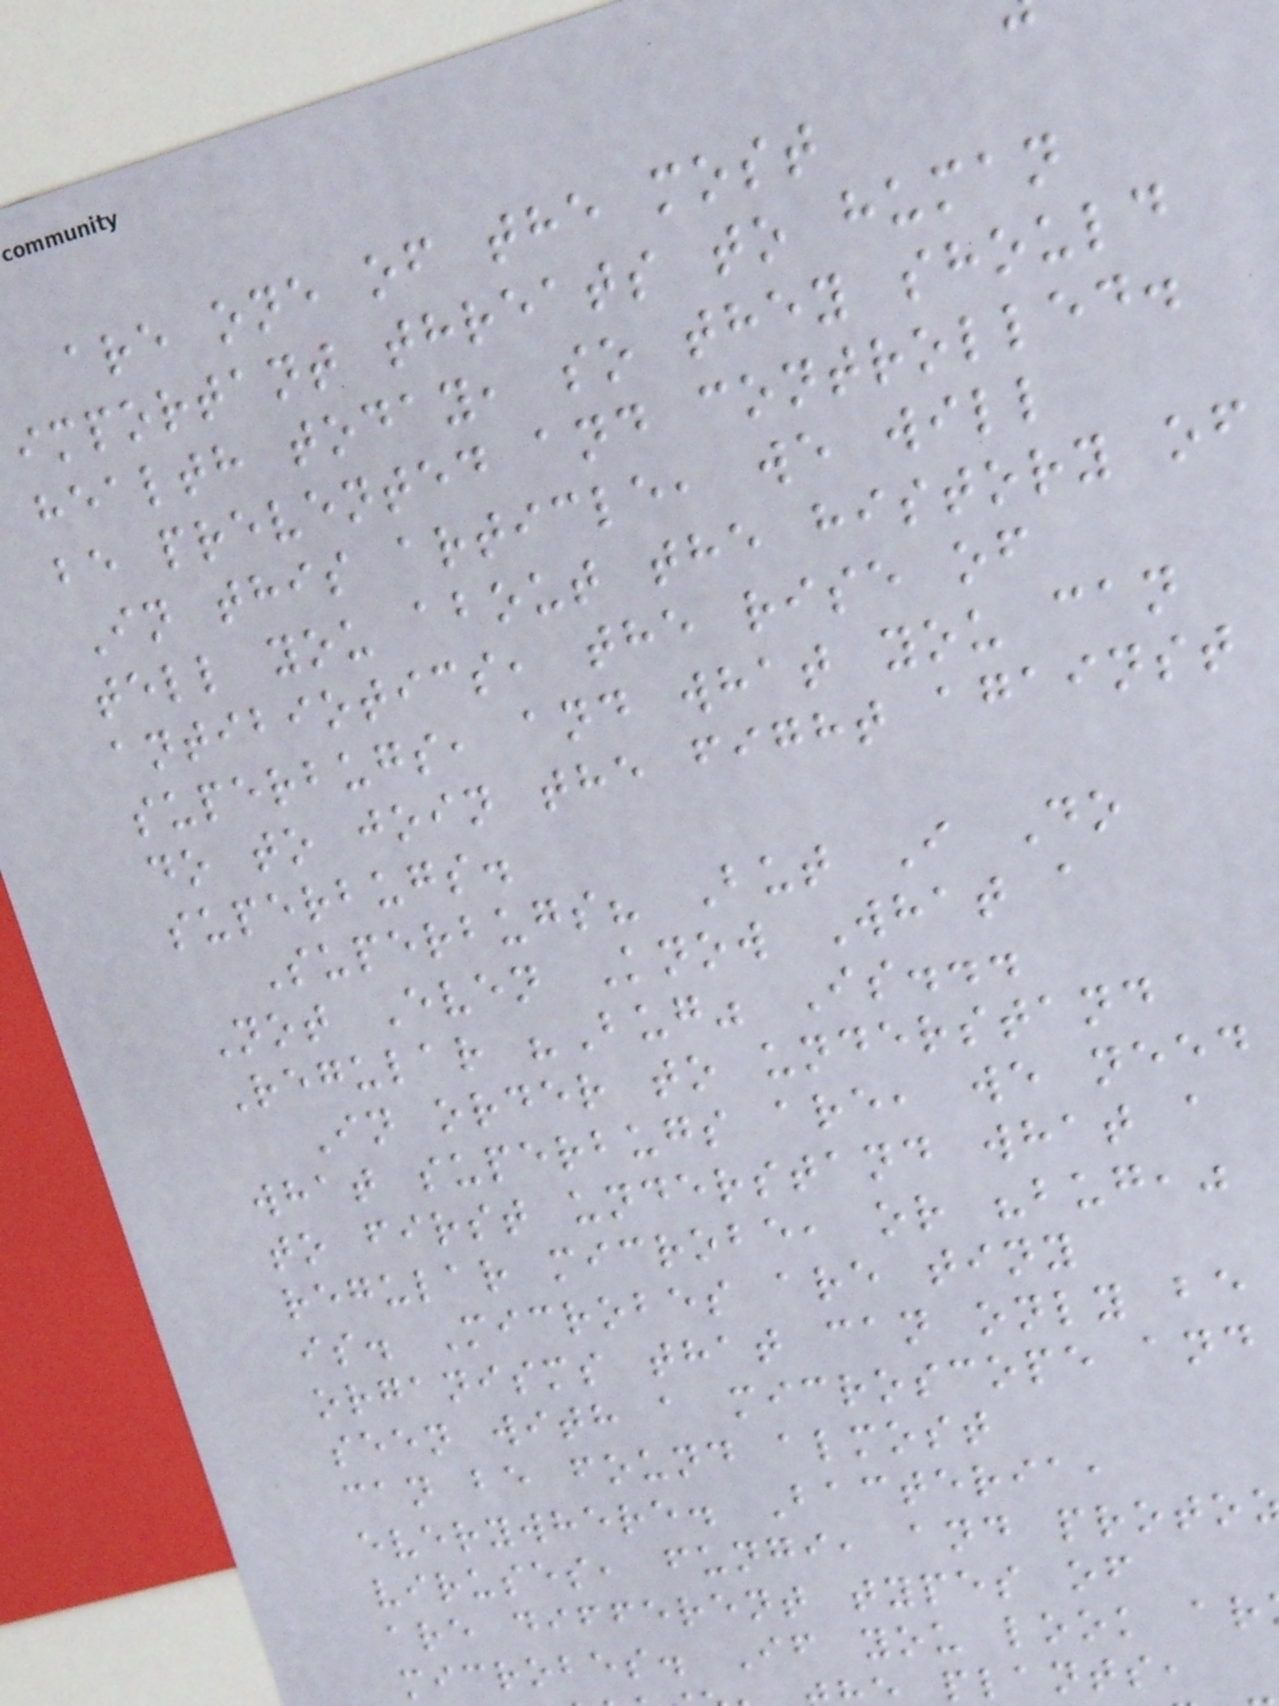are one of the most
important threats to human
health today, so they should
be prevented and controlled.
In this article, we will
tell you about the history of
antibiotics, the rise of
superbugs, and what you can
do to join the fight against
superbugs.
Superbugs? But I Do
Not Even Know What a
Regular "Bug" Is...
In order to understand
what superbugs are, we need
to first understand what a
regular microbe, or "bug,"
is. Microbes are tiny
organisms that can only be
seen with a microscope and
can be found almost
everywhere. Bacteria,
viruses, fungi, and proto
are different types of
microbes. If you look ar
plants,
